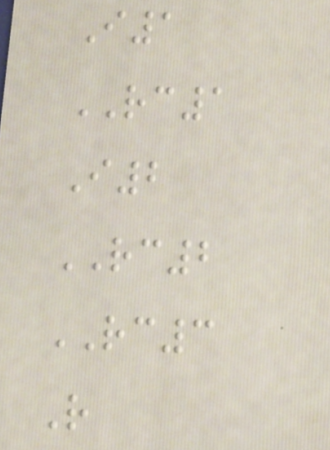I1
RC1
I2
RC2
RC3
R
